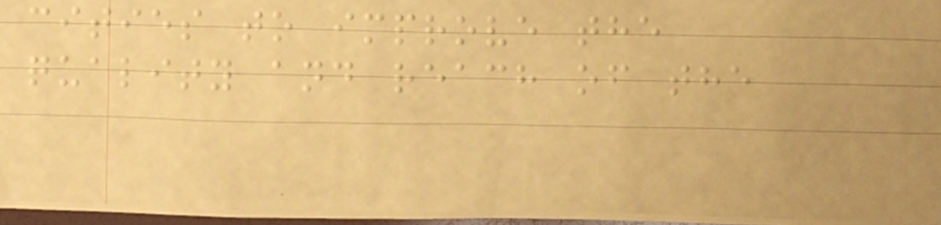cities to improve the
quality and reach of the
